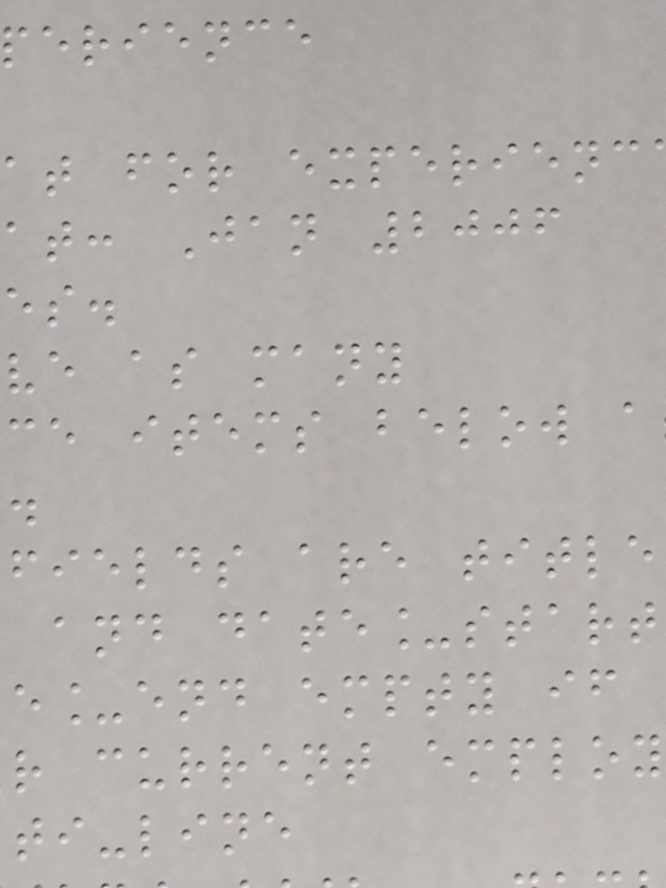perience
at for experienc
at: Jan 2006
ve as many
ce items below a
fields are title
and date_start
e_end empty if
r current employ
ti-line
